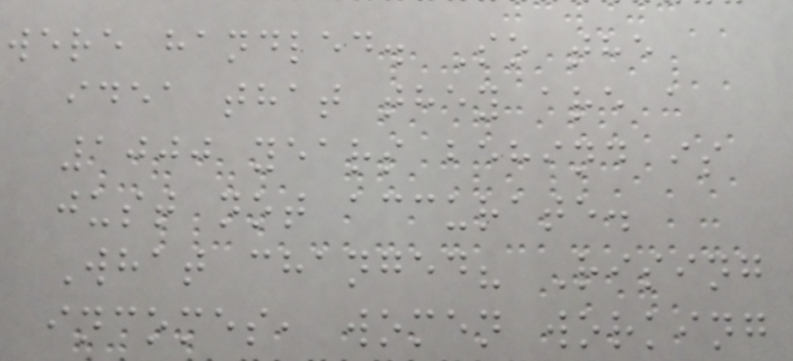were handled. So the
idea that they are a
1000 years behind is
just not accurate.
What changed? Rising
incomes, women working
